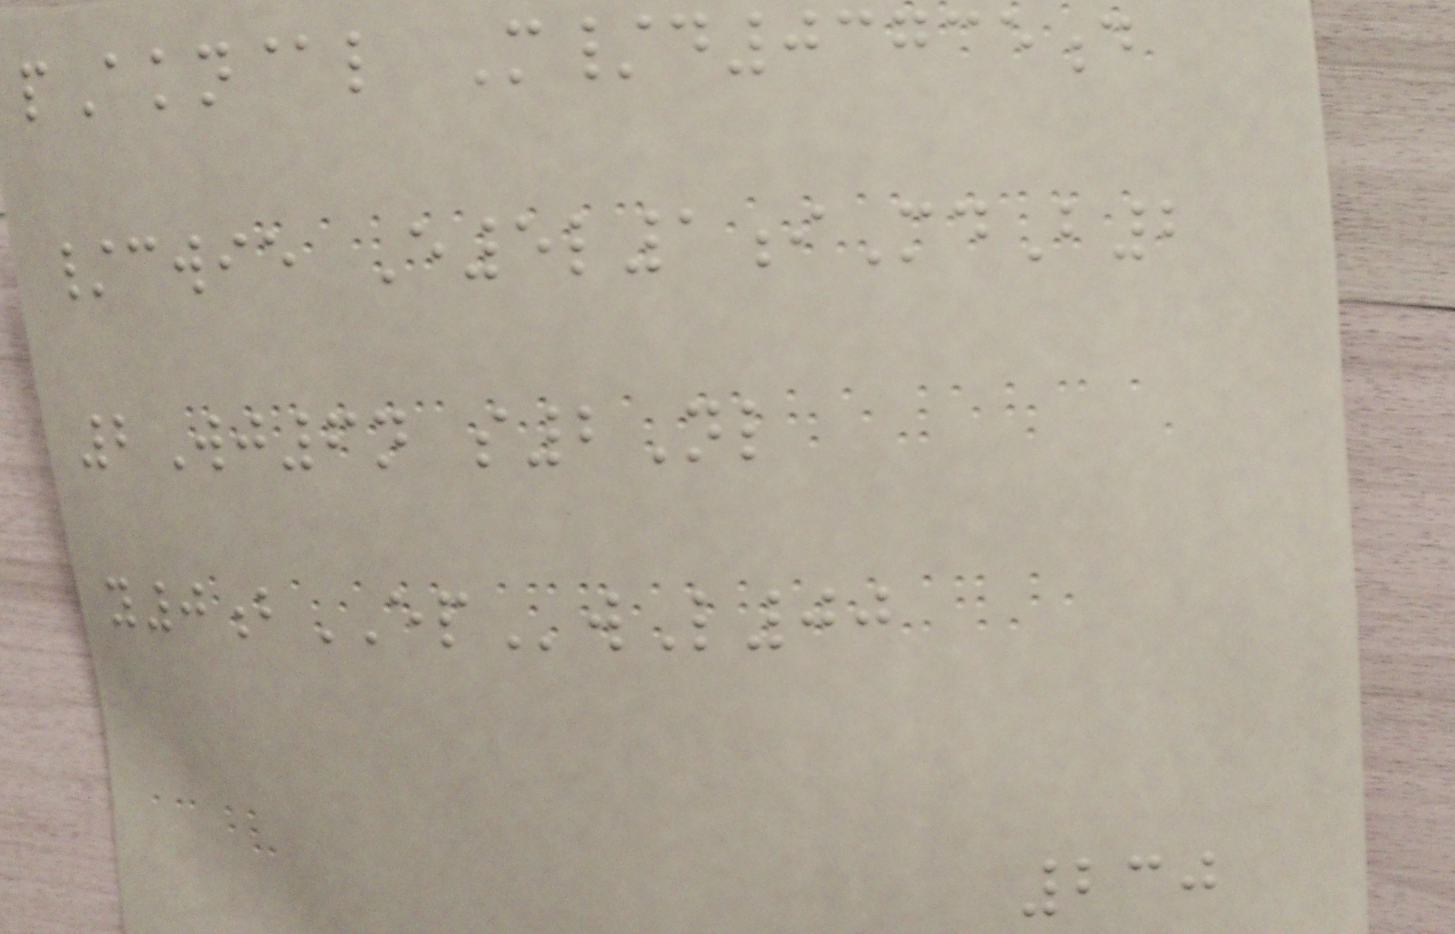pAkn@l M/d03735d
/cwie E5l1iMdB2
2Wj6n s2Nl
y0bEPwL00
230
